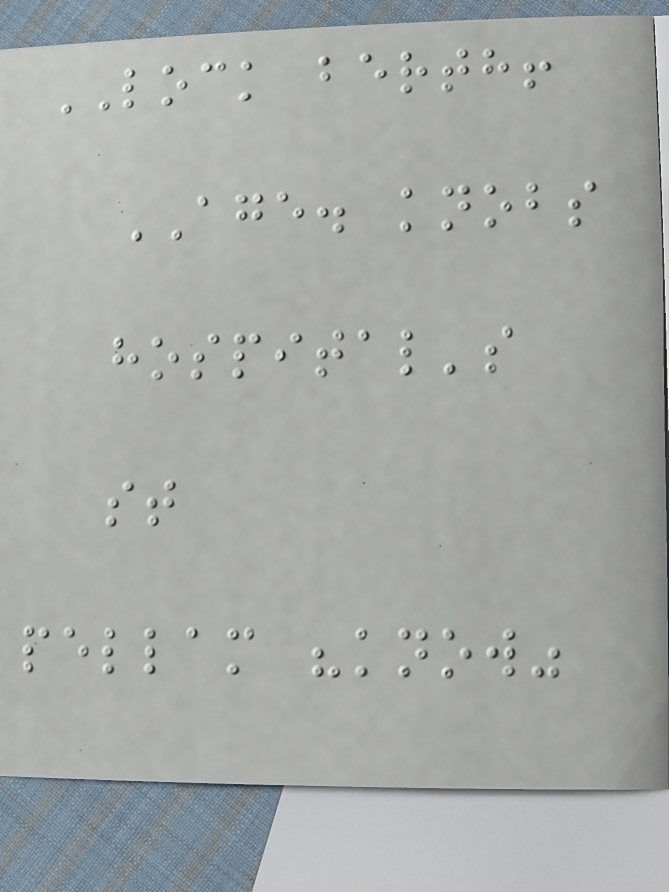LOCK berth!
AGE. knobs
hospital's
st
pellam "know"
